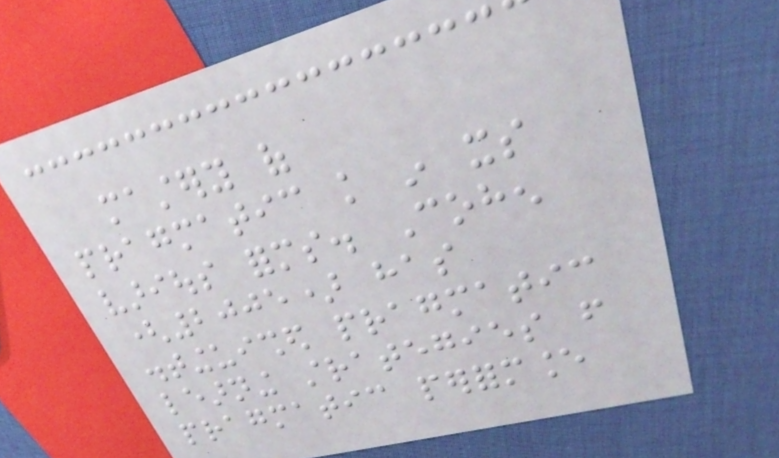mastery of
pragmatic knowledge in its
various forms. Cohen
(2005) has
distinguished pragmatic
learning strategies from
pragmatic performance
